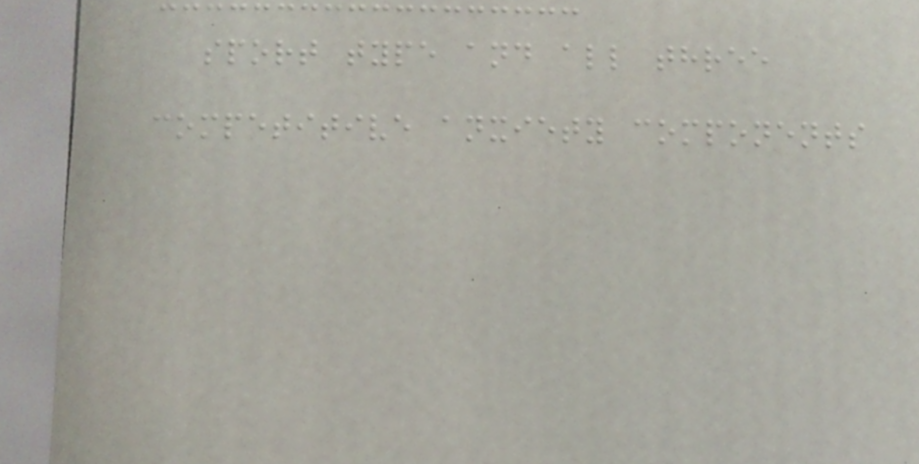sport type and all three
competitive anxiety components
